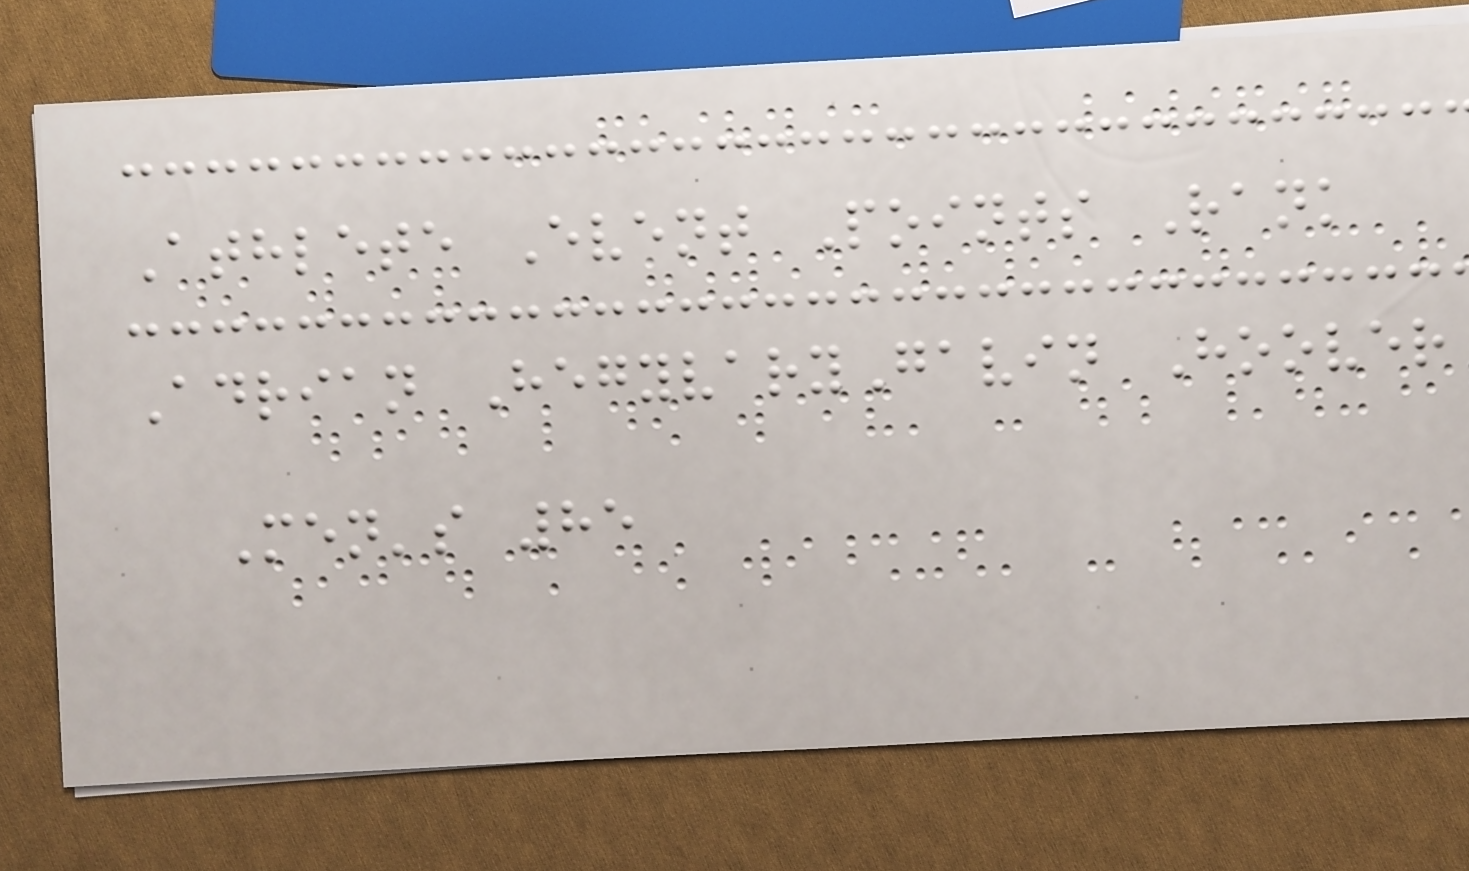Athlete Event Points Rank
Adrian HegyvaryGavin Hoover
Men's 85
